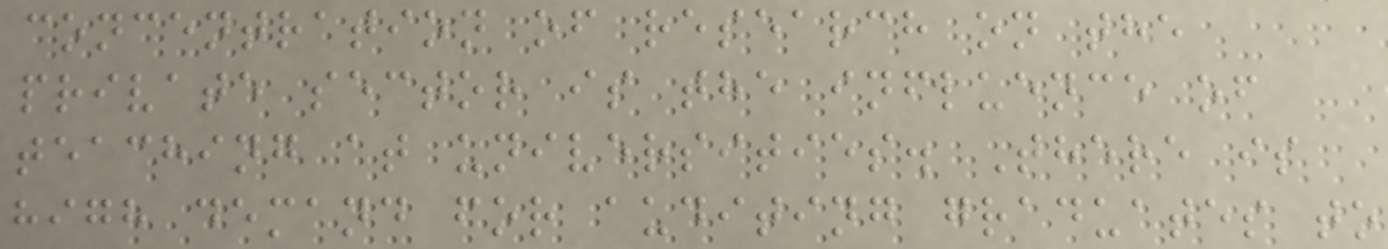concentration of research on the
private sector is the influence of
teaching at universities. There is
high demand for auditing graduates to
